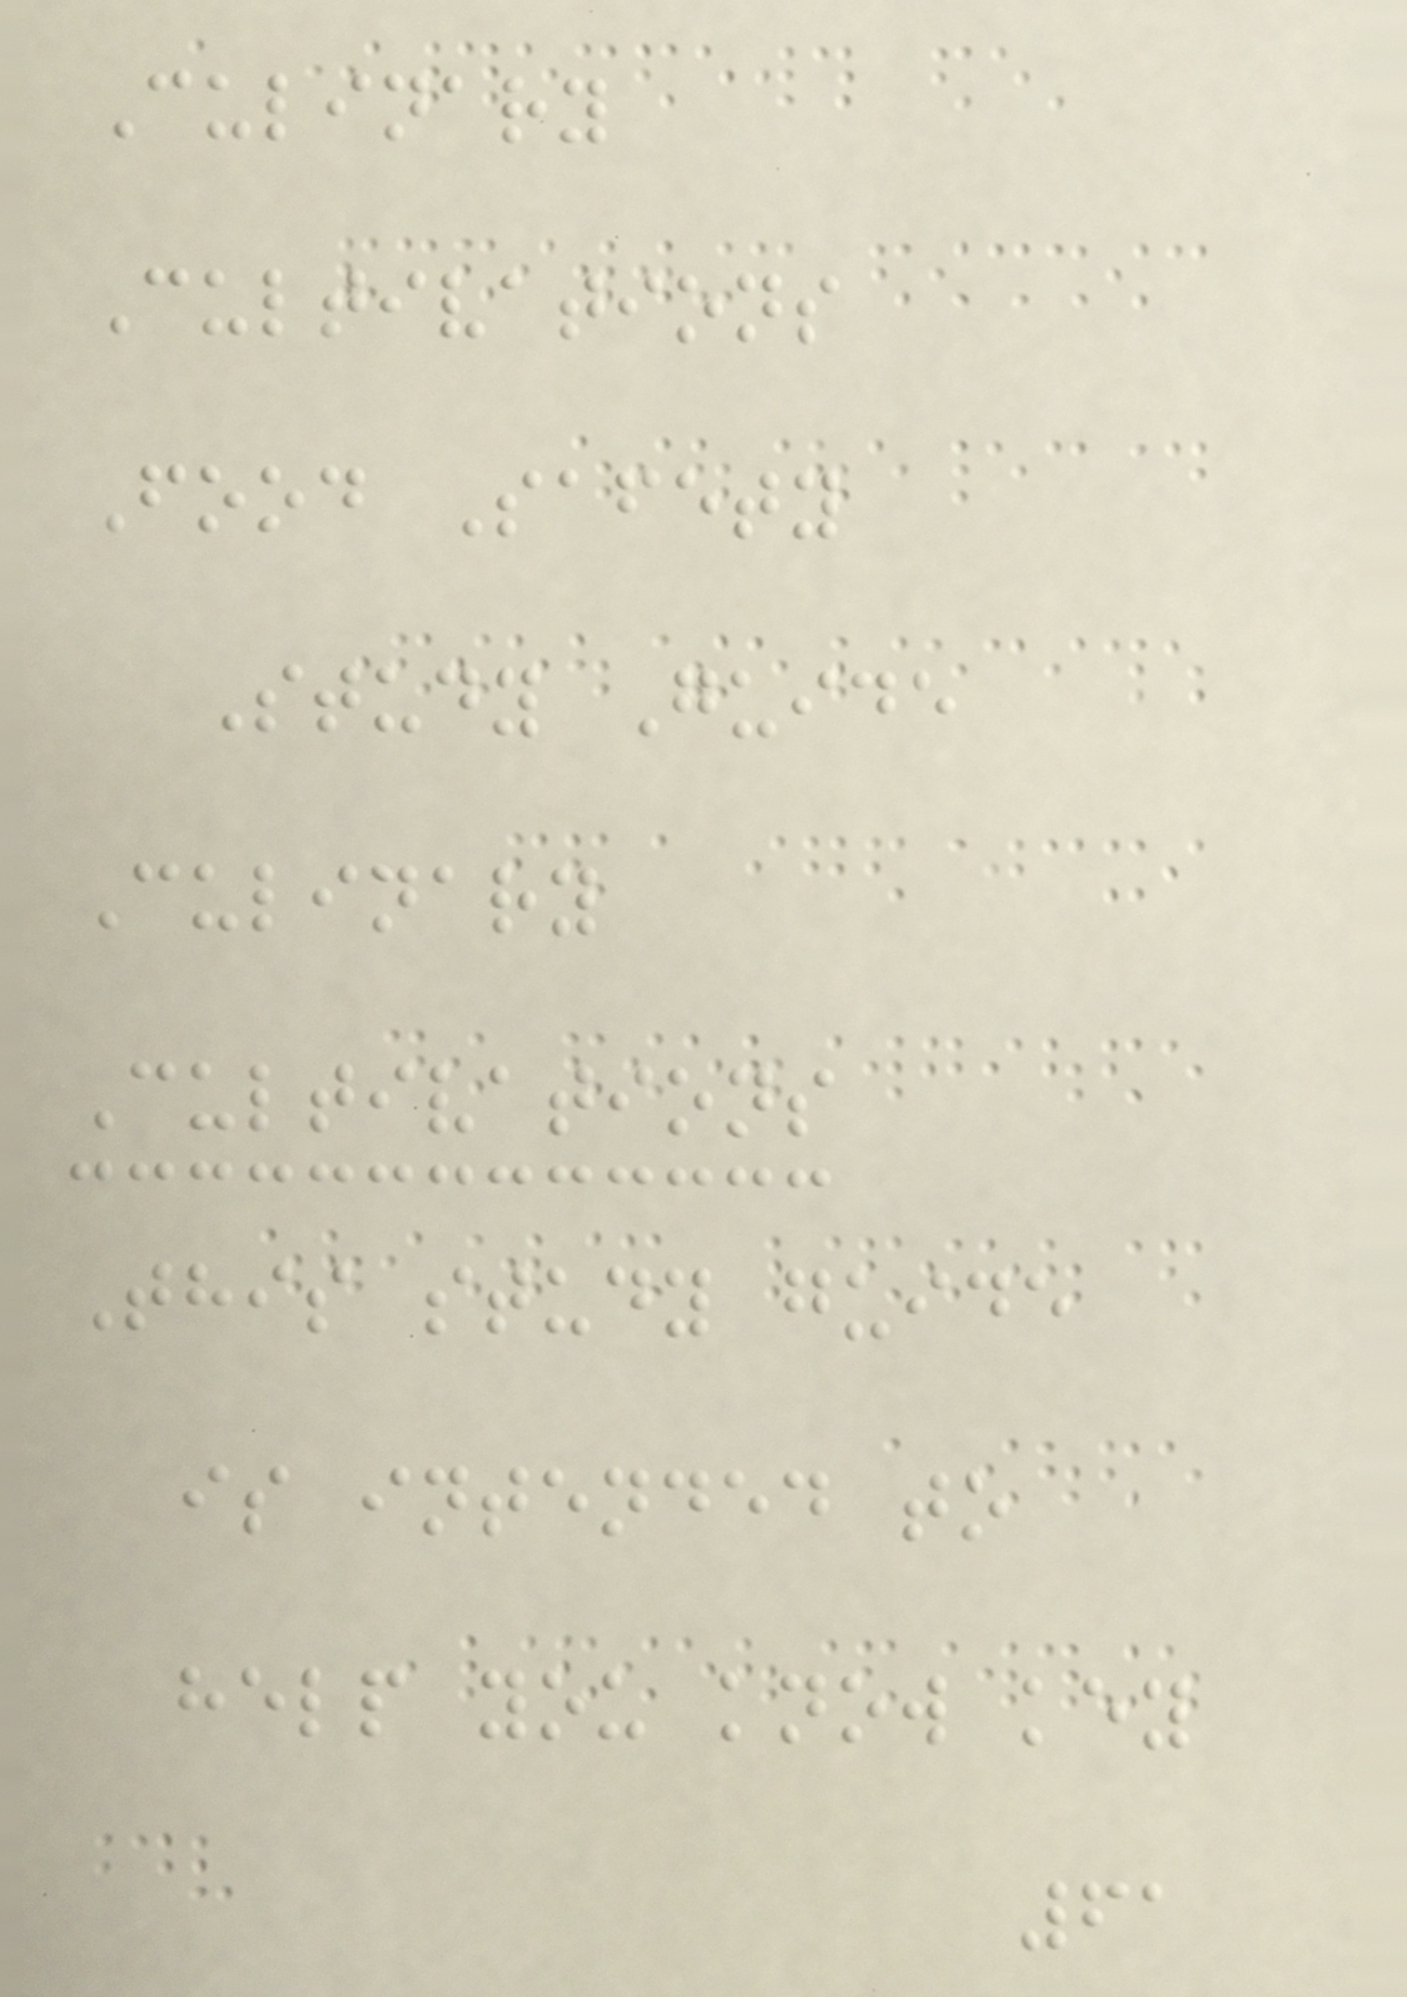Culinary
Cultivations
Food Safety
Study Guide
Culinary
Cultivations
This study guide
is intended to
help you know key
61
